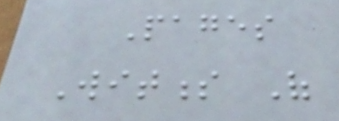Pages
Witness Of
